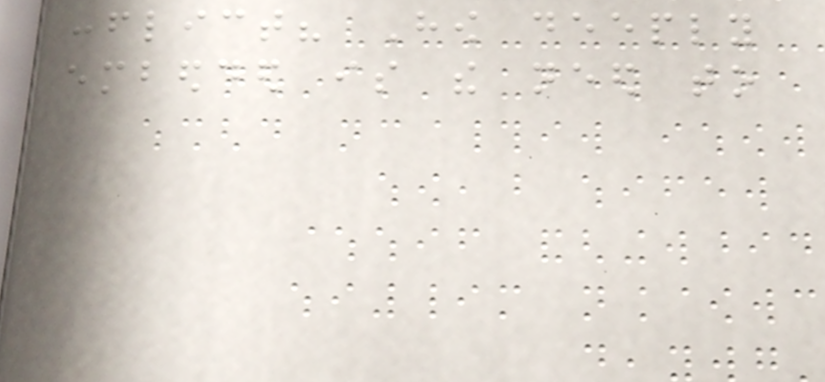conflict? How deeply
embedded is the need to
